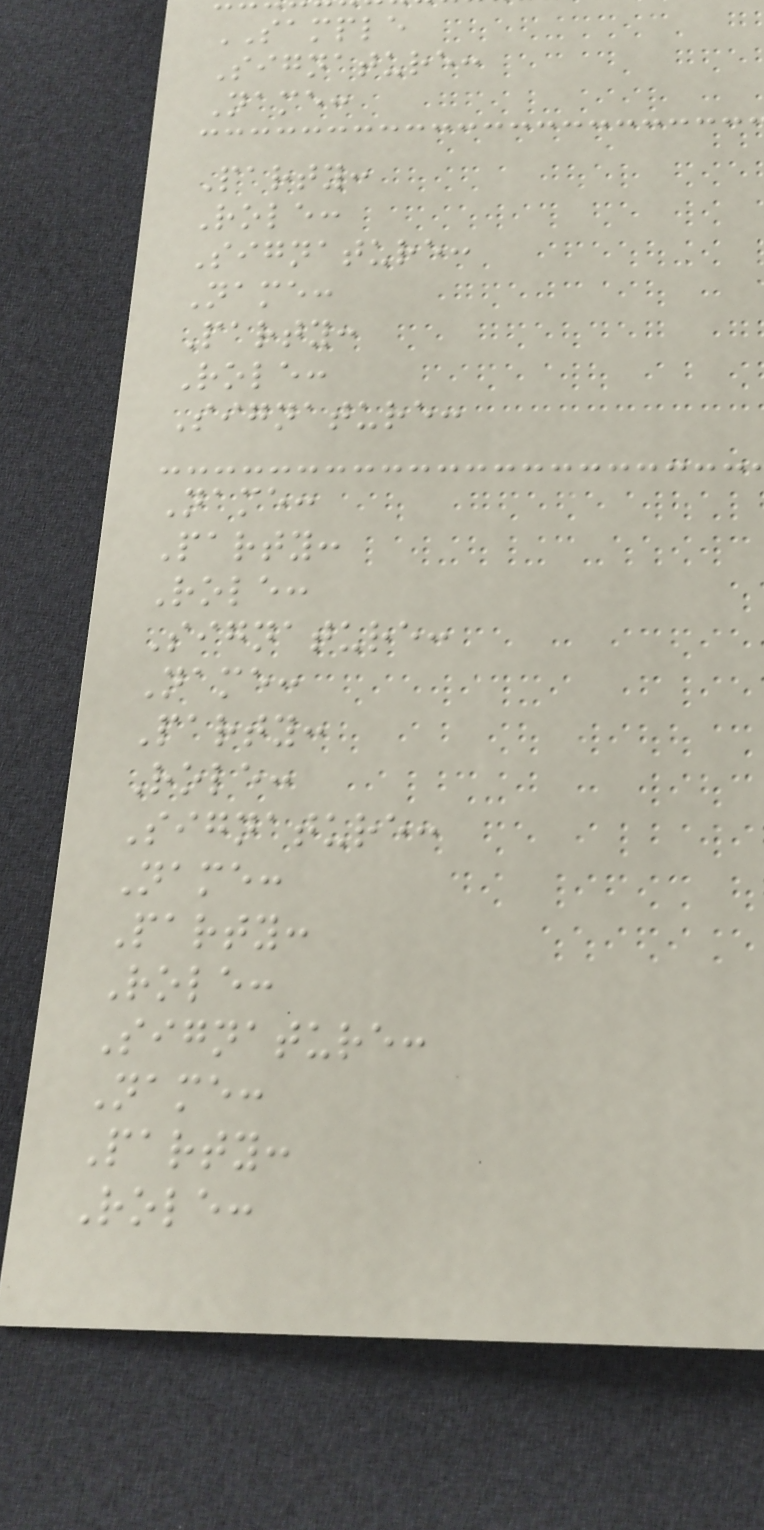SAMPLE
Signature:
Name:
Party:
Role:
Signature:
Name:
Party:
Role:
Signature:
Name:
Party:
Role:
Signature:
Name:
Party:
Role:
Signature:
Name:
Party:
Role:
Signature:
Name:
Party:
Role:
